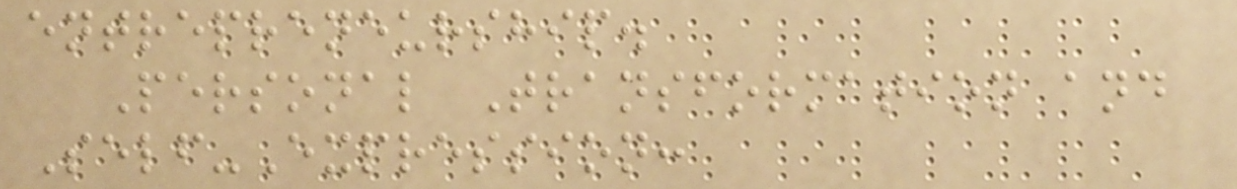entrepreneurship.
Personal Transformation and
Self-Expression:
